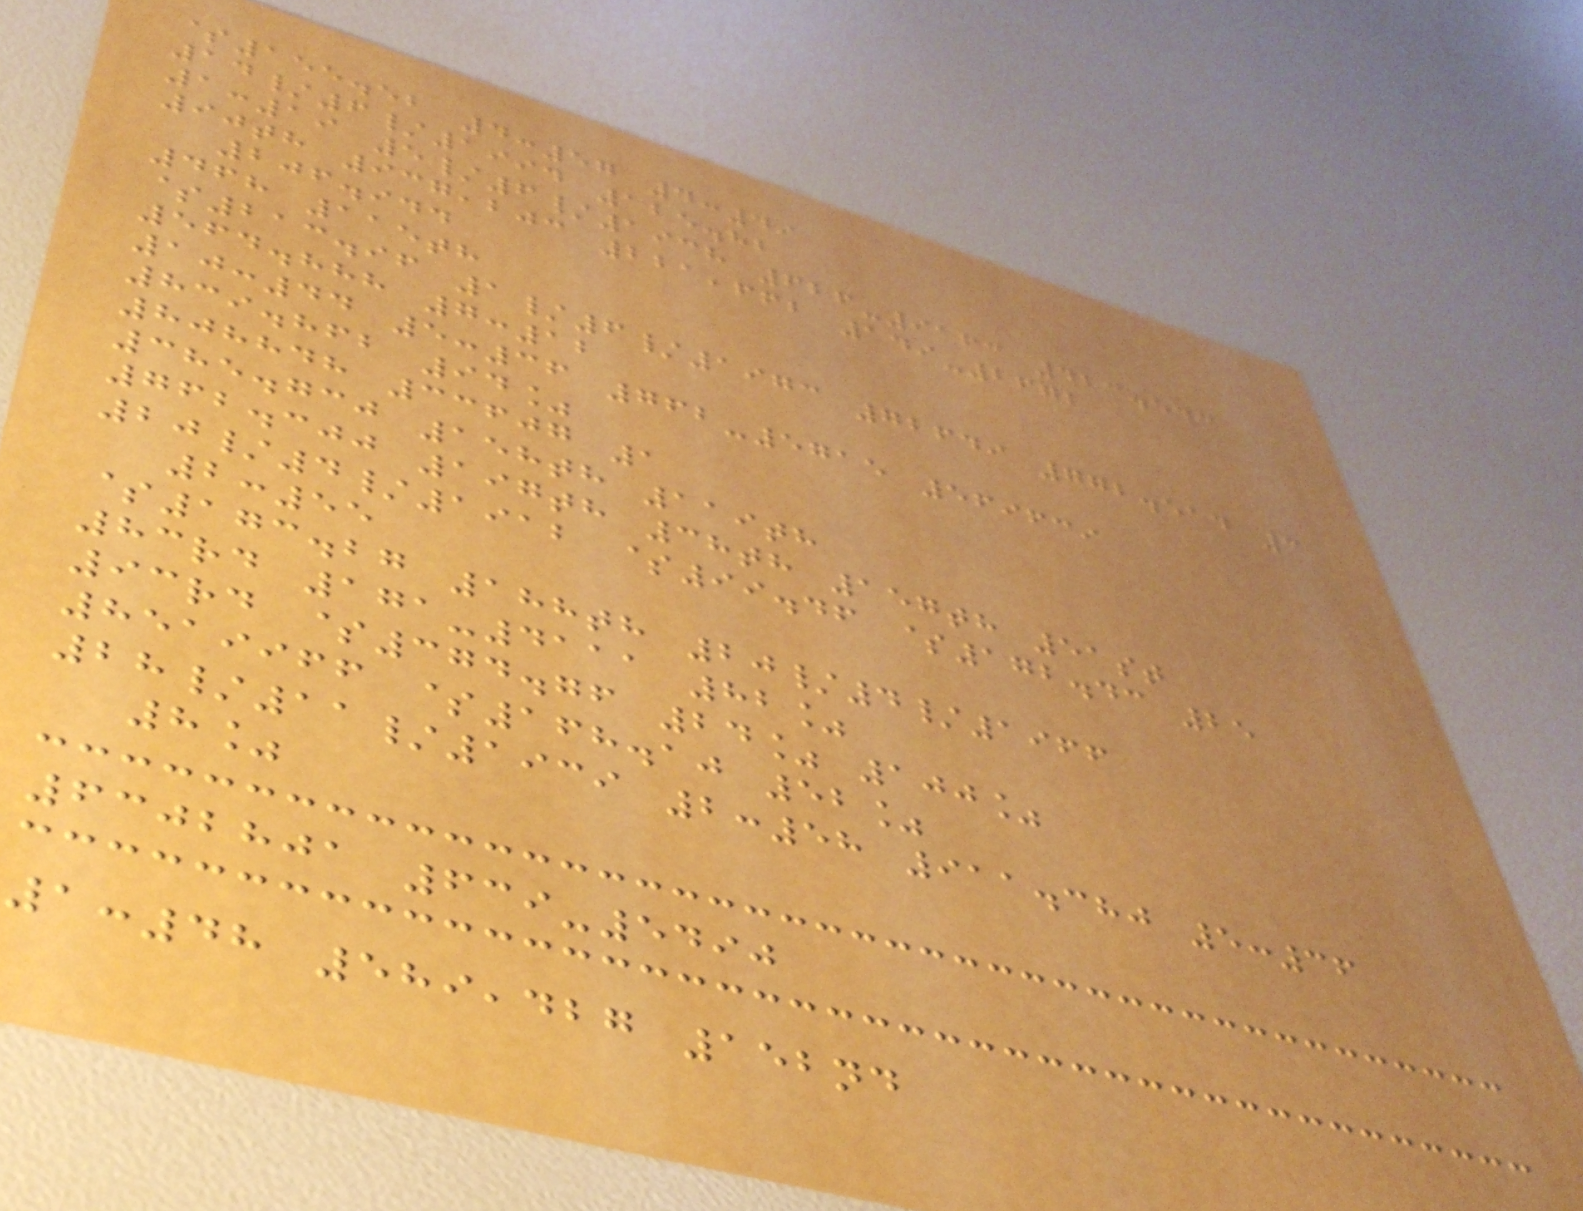$155.52 4:57 4:49
14/6/1994 125.82
1:19 5/6/1938 626-9163 423.543
90th 937,203 221,662 149-2672
206.944
468 115th
$213.96 1/6/1973 72649 772.514 3
564.888 7:12
10:44 5:36 762-5715 569639
839.862 94%
808848 33607 1
385.730 158th 119th
762.300 197th 38th 157th 51st
20/4/1912 $99.46 $172.43 25
2:55
$173.27 188th 20/4/1966
83rd 171-4111 82%
93rd $374.76 24% 100%
8519966 $168.10 52%
28/11/1939 2:58 911.380 5:36
8%
6302801 639-5490
1:48 589,427 152nd
